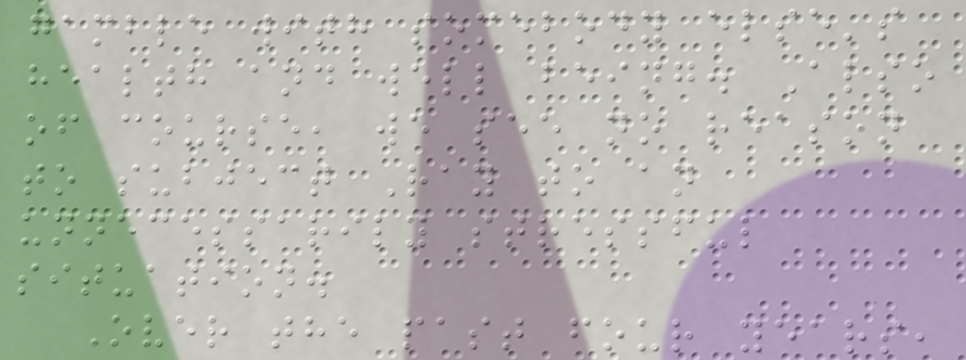gamble with somebody else's
health and well being. Also
of course, we see no reason
to subject Ray to an
unnecessarily stressful
situation.
Over the past four years,
